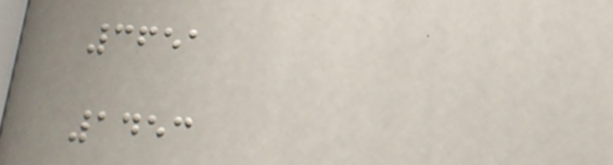3651
1453
